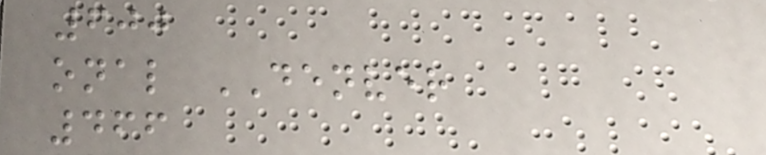600
onal DENVER
466
